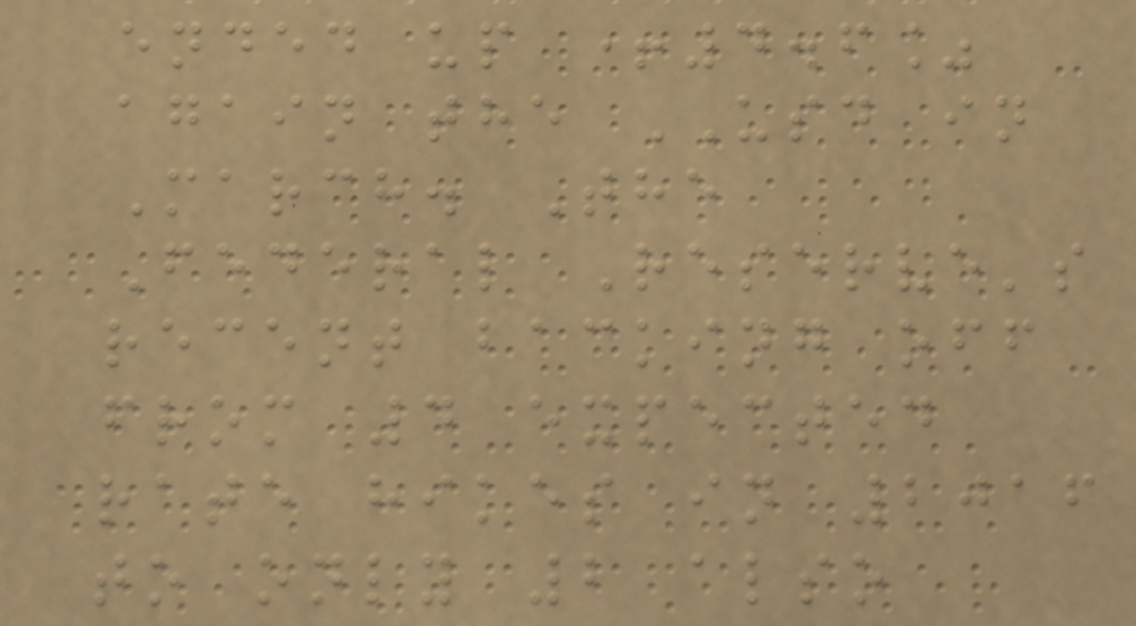ended up +4.6%
again the USD in
March. The
Federal Reserve's
recent backing off
from 4 expected
rate hikes in 2016
to only 2 also
